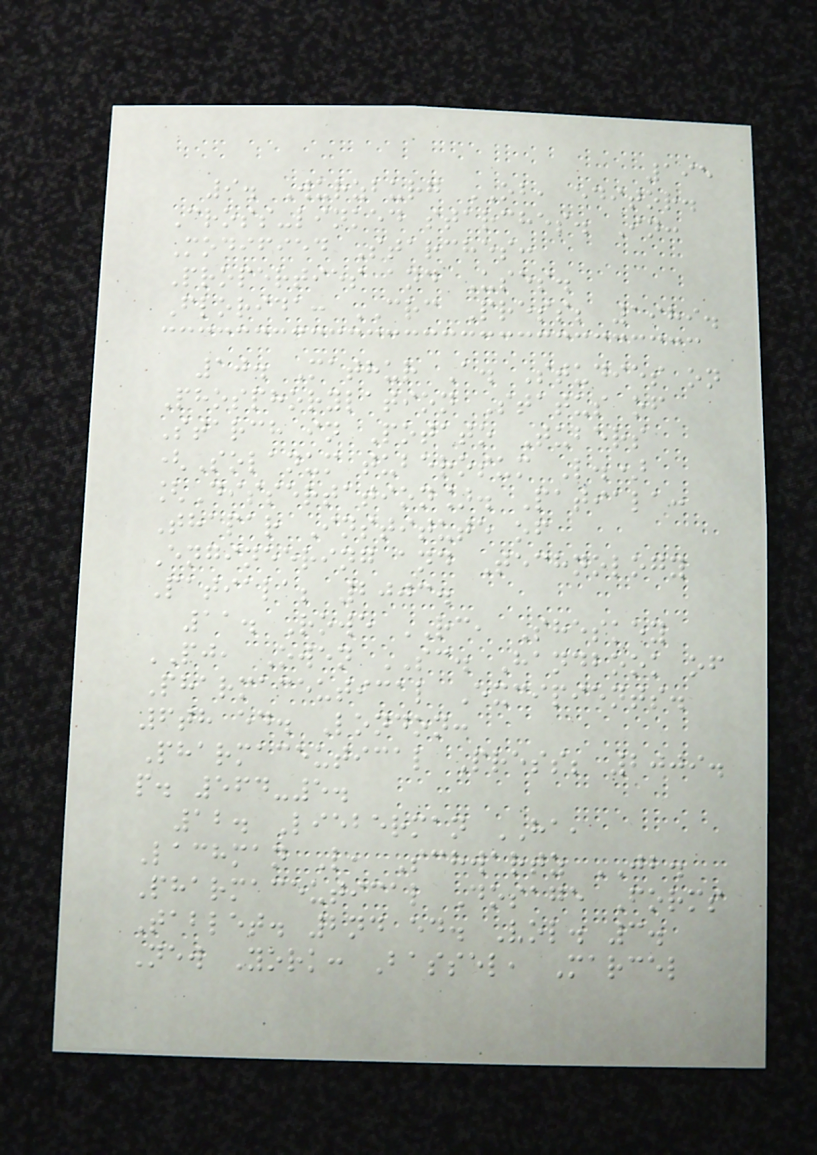195
9. Wurzburg OB, editor.
Cross-linked starches. In:
Modified Starches:
Properties and Uses.
Florida: CRC Press; 1989.
10. Mathur A. Studies on
Phosphorylation Status of
Starch in Potato Tubers
(Solanum tuberosum L.)
[Dissertation]. Patiala:
Thapar Institute of
Engineering and Technology
Patiala; 2003.
11. Rowe RC, Sheskey
PJ, Owen SC. Handbook of
Pharmaceutical Excipients.
6th ed. London:
Pharmaceutical Press; 2009.
p. 564-5.
12. Lieberman HA,
Lachman L, Schwartz JB.
Pharmaceutical Dosage Forms
Tablet. 2nd ed. Vol. 3.
New York: Bassel, Marcel
